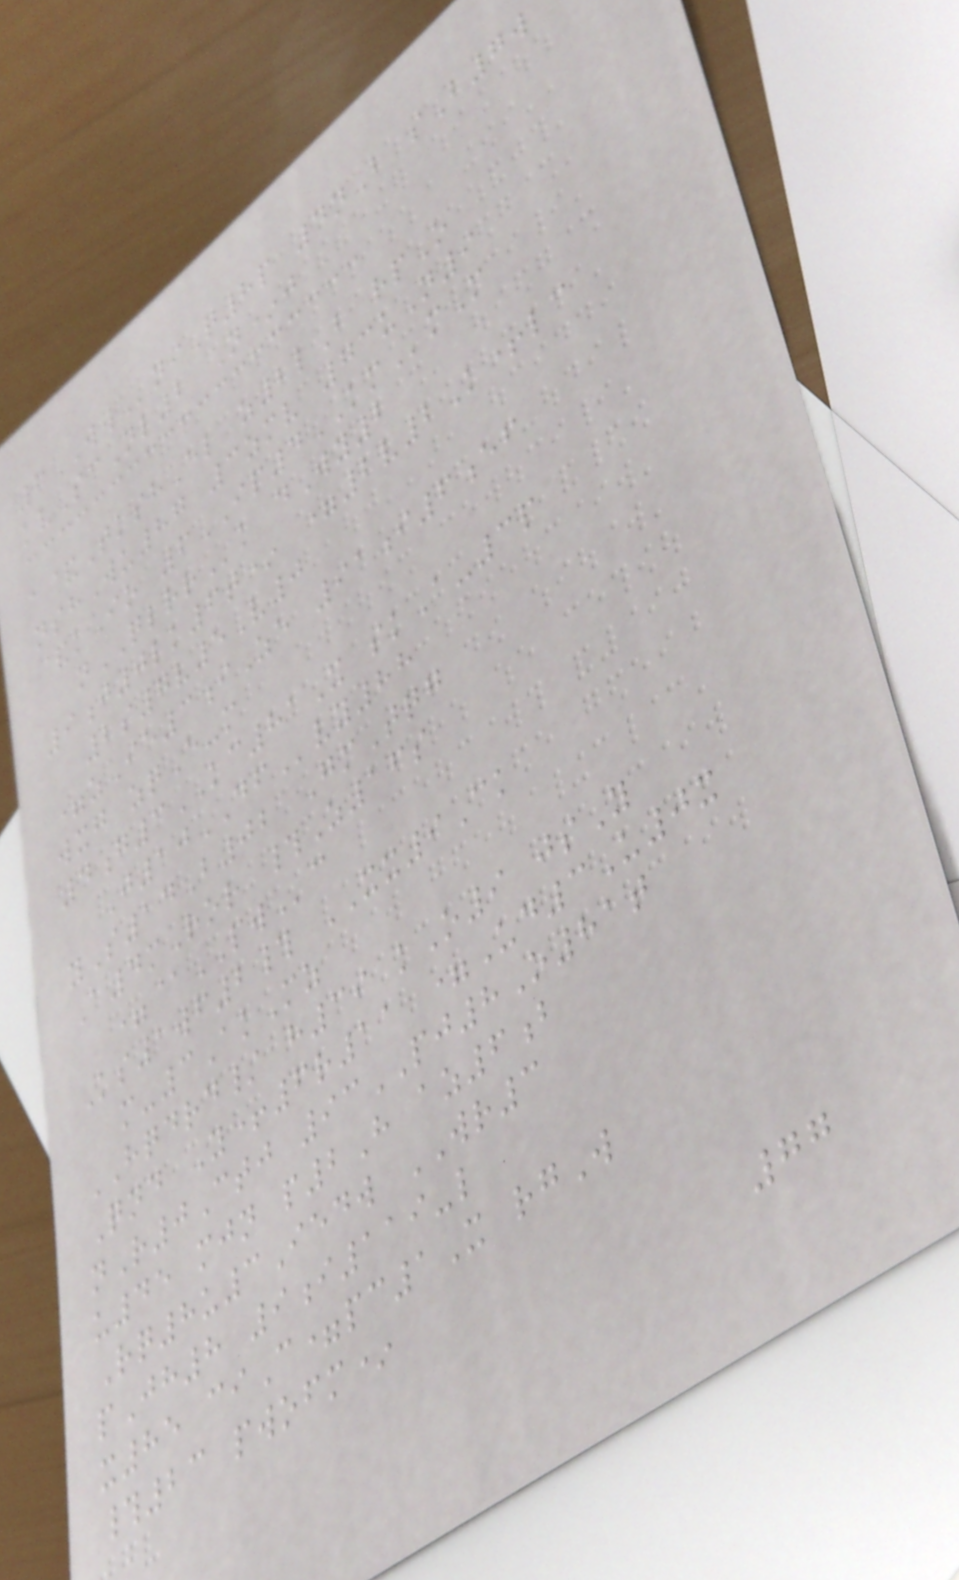6WWniQ8p 4nB sB7w
kvScNl2 N*j
a&TkshEl z2lB rpO
nshWu87 3zmv 73uN9
&kIo 6IP4KMmM
nQLRRk dWy2
9j0lk6t* =2v2K+lc
2s7v5V0
=zIe3iZe 91i6ef
wxg zqE-m
4g3KC81X skA-3p
J10DFvy88
yS14B02 GmTqg
A4mRor #Z16s
=@PWc
Ks1wf2# XX9Ck
m-3AkMz
HQDRD/ h39 kO9 jsY
Qnd Y+6r11 =Ud3U0x
nR0Ctj 93PJ8O81t
u45 mjn p2H az6b
Rq8u3Iedw WR3
pJh8 9i119-l
x85 ciC=pc1X rgW
#23 pwofm*
77
